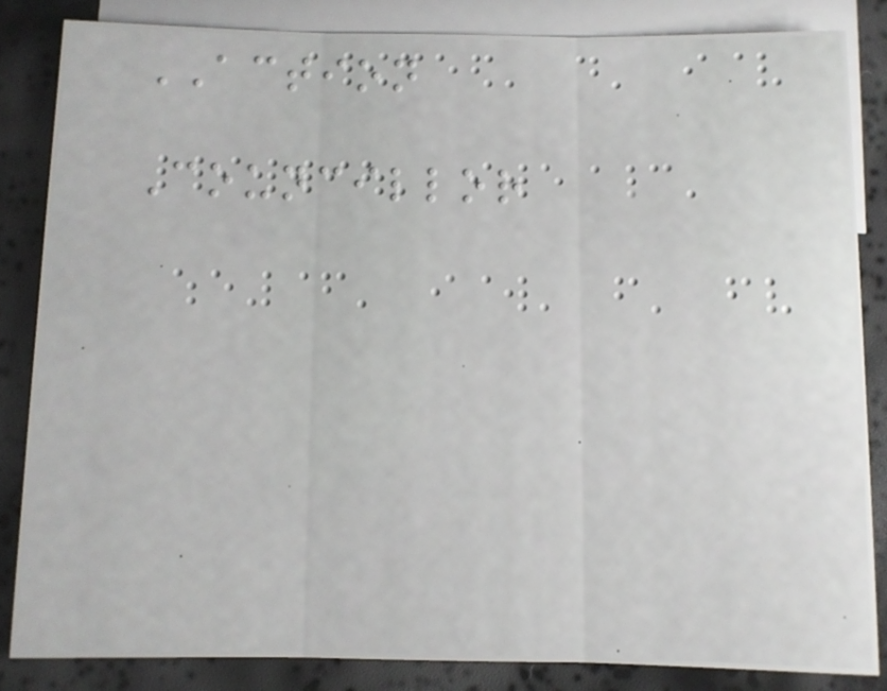ACTION
Councillor
